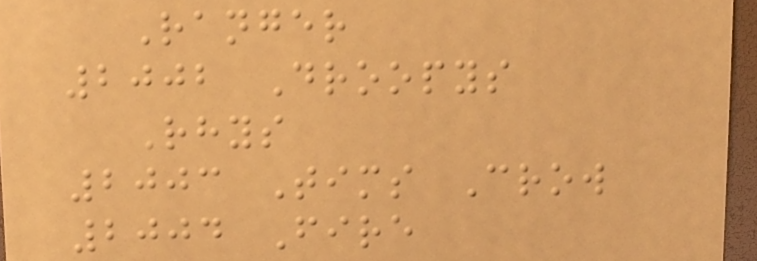Ranger
2002 Droopys
Rhys
2003 Tims Crow
2004 Fire
